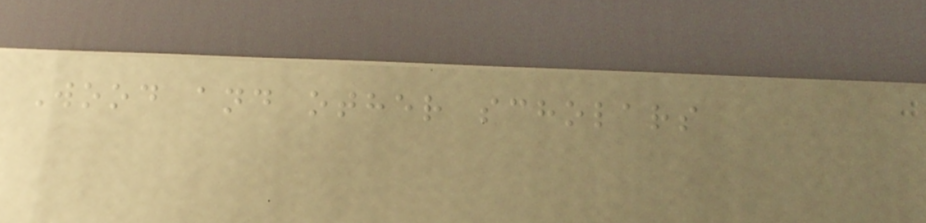Wood and other scholars
